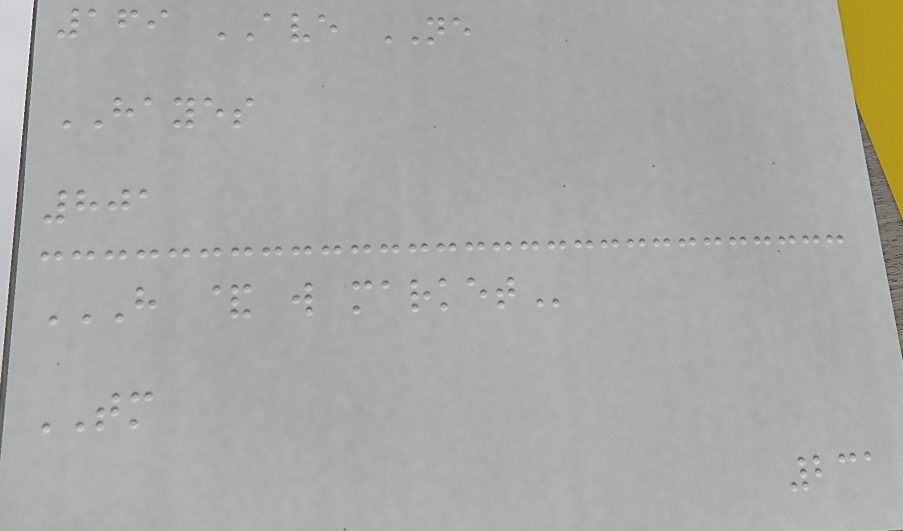169 AVE NE
HAYES
801
H & W MARKET
TM
231
